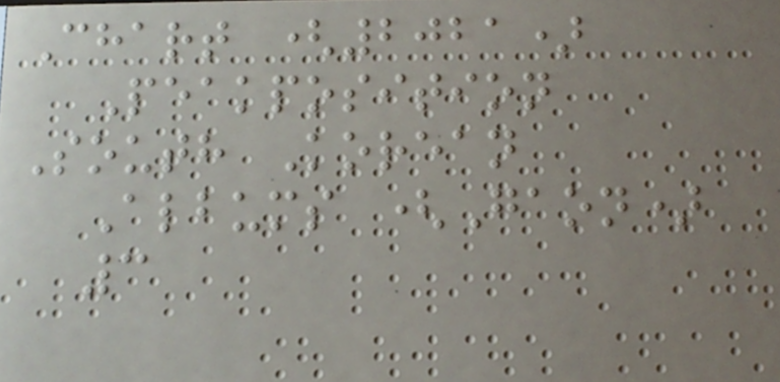Chart (2021)
Peakposition
South Korean
Albums (Gaon)
3
